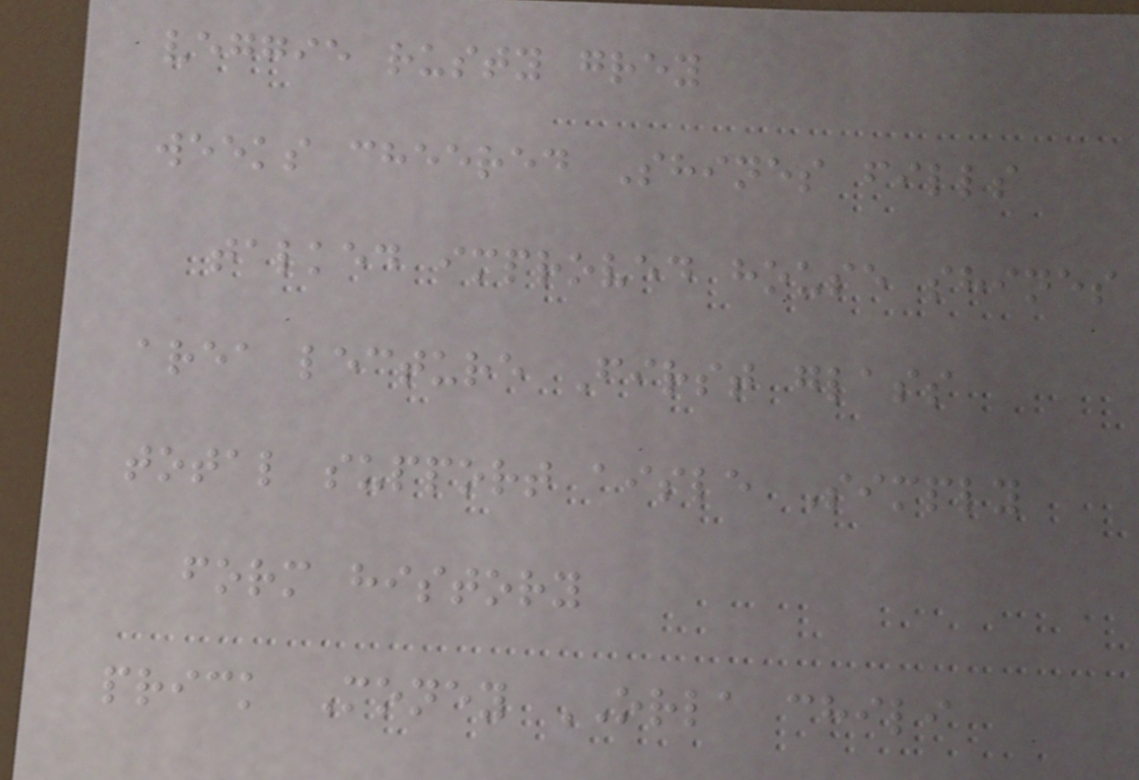veggie rusty grey
weeks cheered Shines fills
talked improved house shines
area lecture First glass
total support aisle Simply
form history
prick Money ORLA chili
